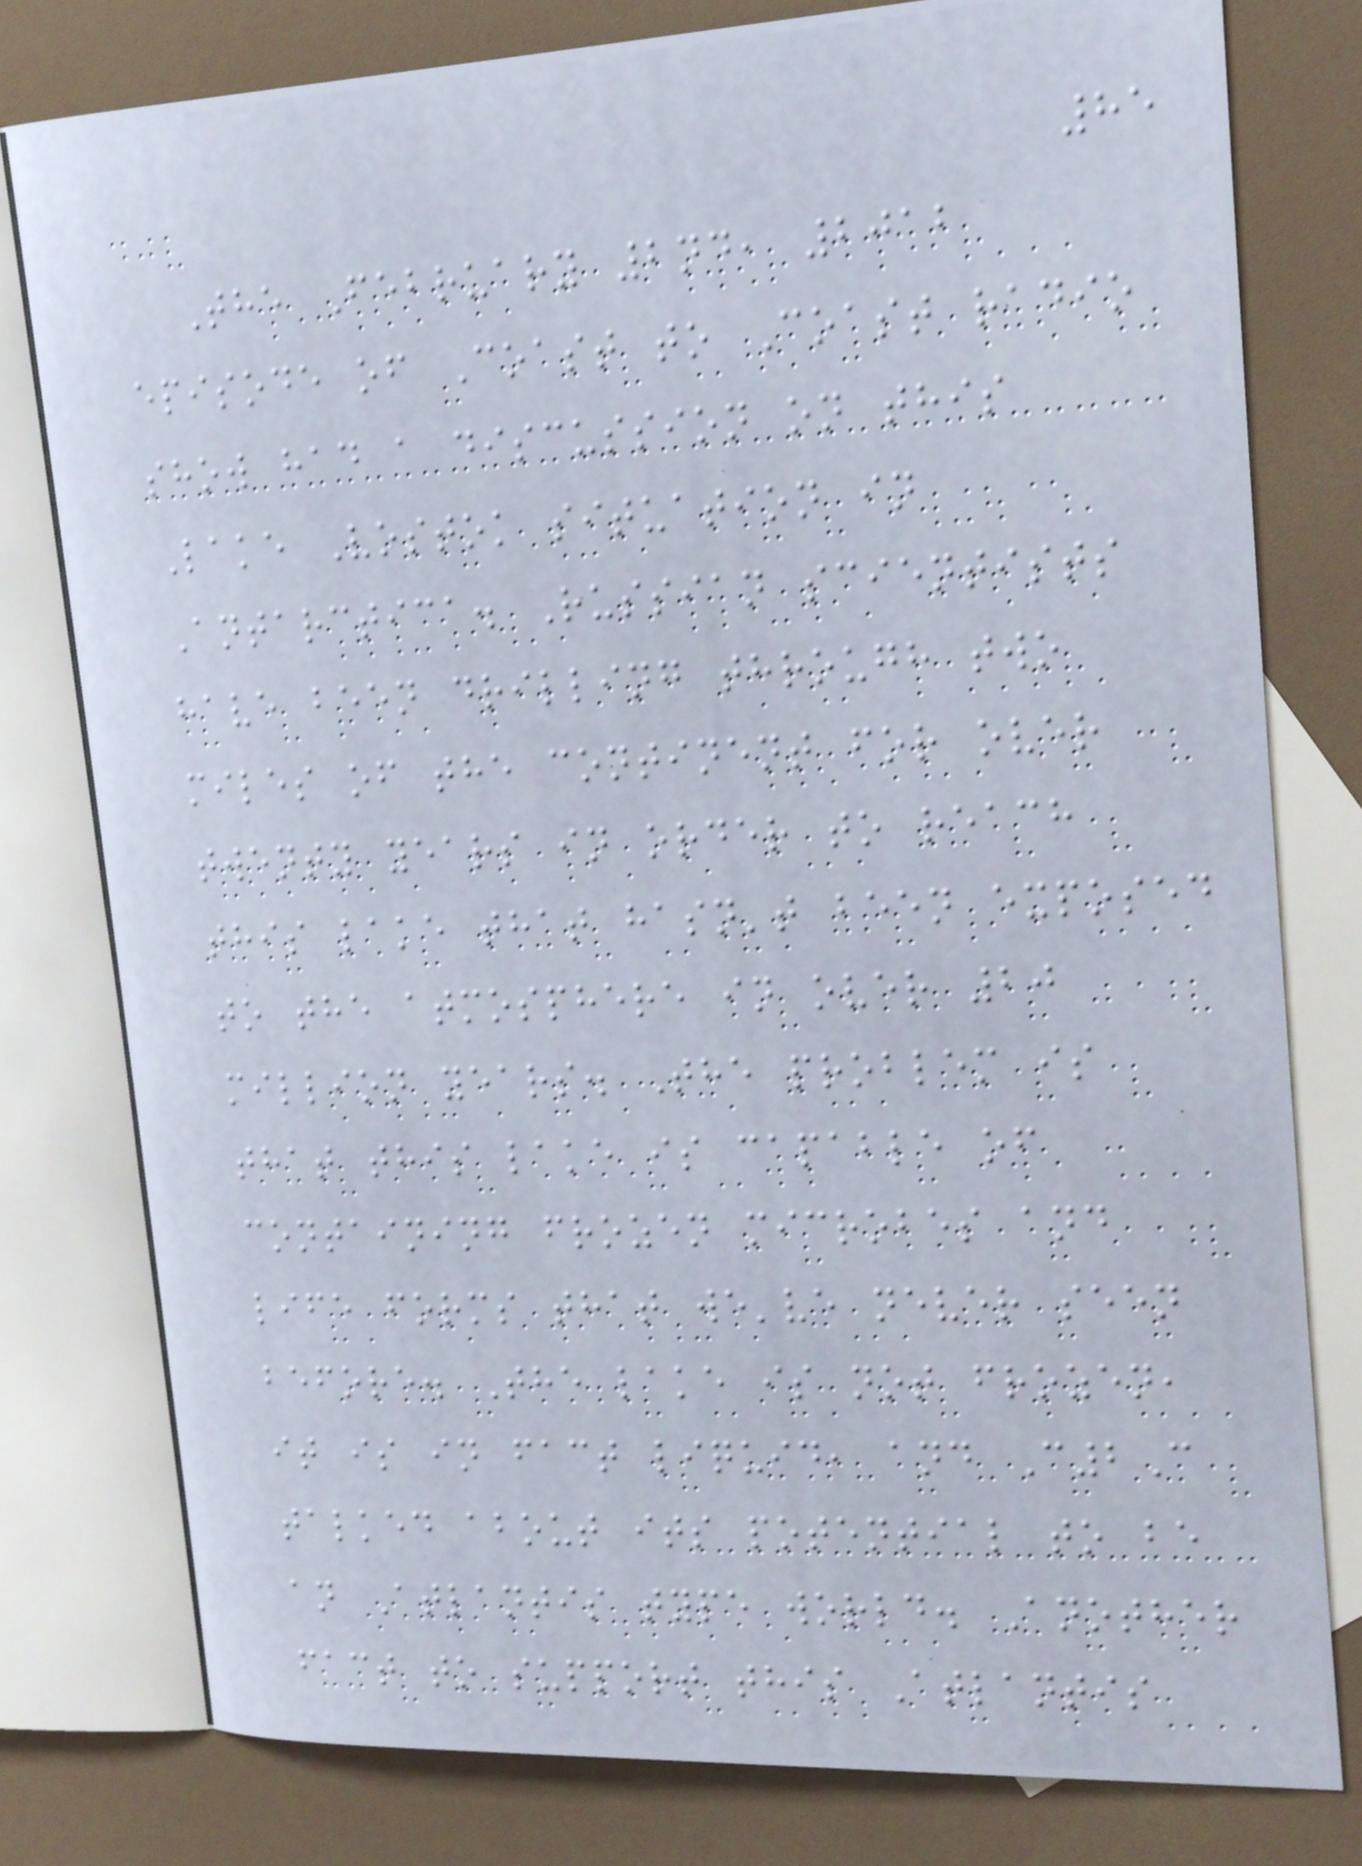85
The February 2nd, 2012
episode of Coast to Coast radio
show had a discussion on this
Lake Vostok situation in
Antarctica. Russian scientists
have been drilling through two
miles of the continent for over
twenty years in order to reach
this lake that hasn't been exposed
to the atmosphere in over 20
million years. The problem is
that this lake is capable of
containing frozen microbes and
life forms that we've never seen
before. The lake is not frozen,
it is in fact liquid, and C2C
talked about its potential to be
an Atlantis type world. Another
fact to support this Atlantis
